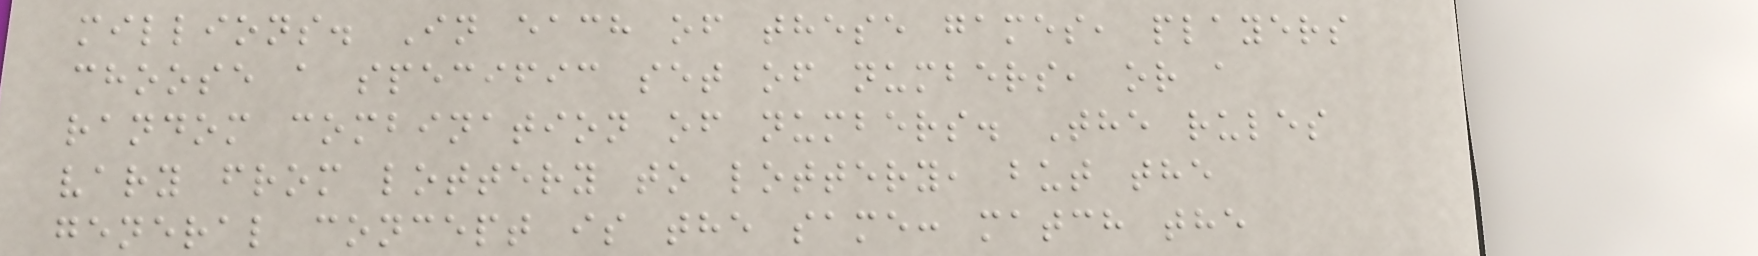millions. In each of these games, players
choose a specific set of numbers, or a
random combination of numbers. The rules
vary from lottery to lottery, but the
general concept is the same: match the
